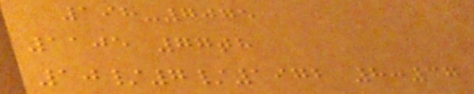198-7075
1105 77th
10/7/1972 8:37
